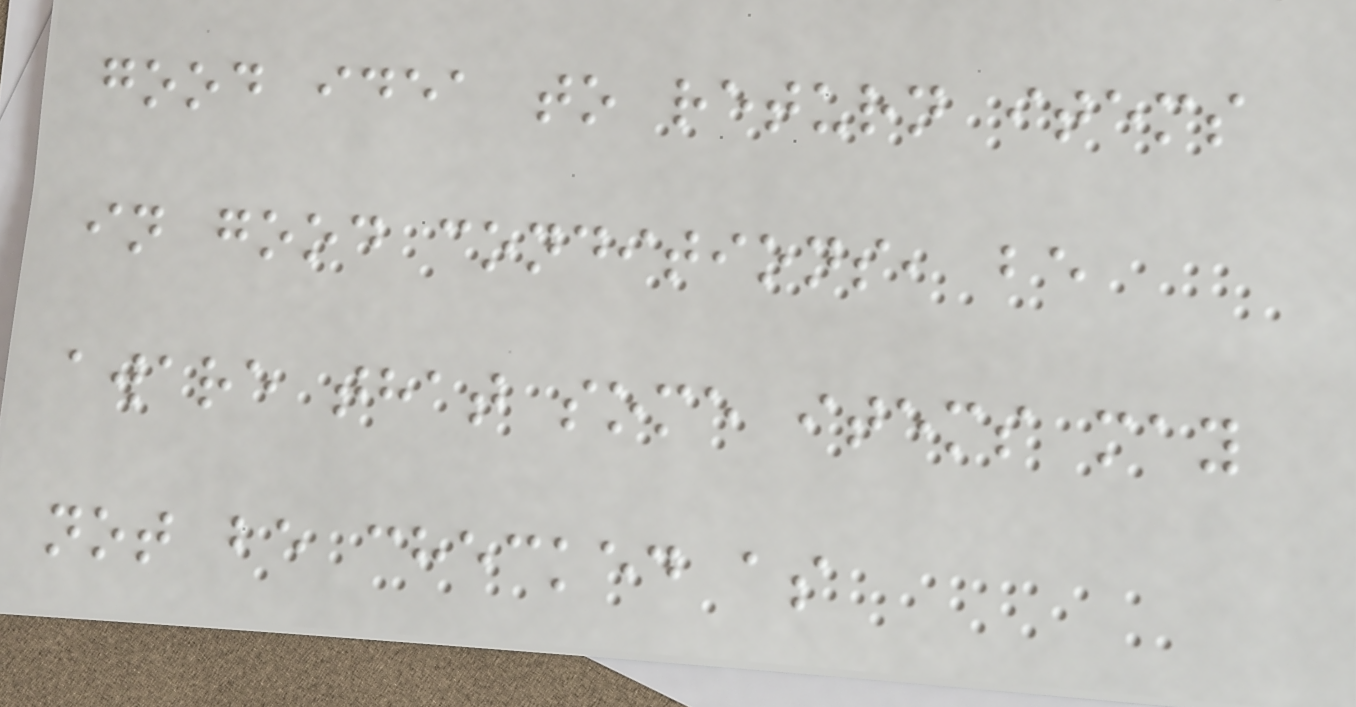good idea to return items
in good conditions, be
aware that some items may
not be checked as
